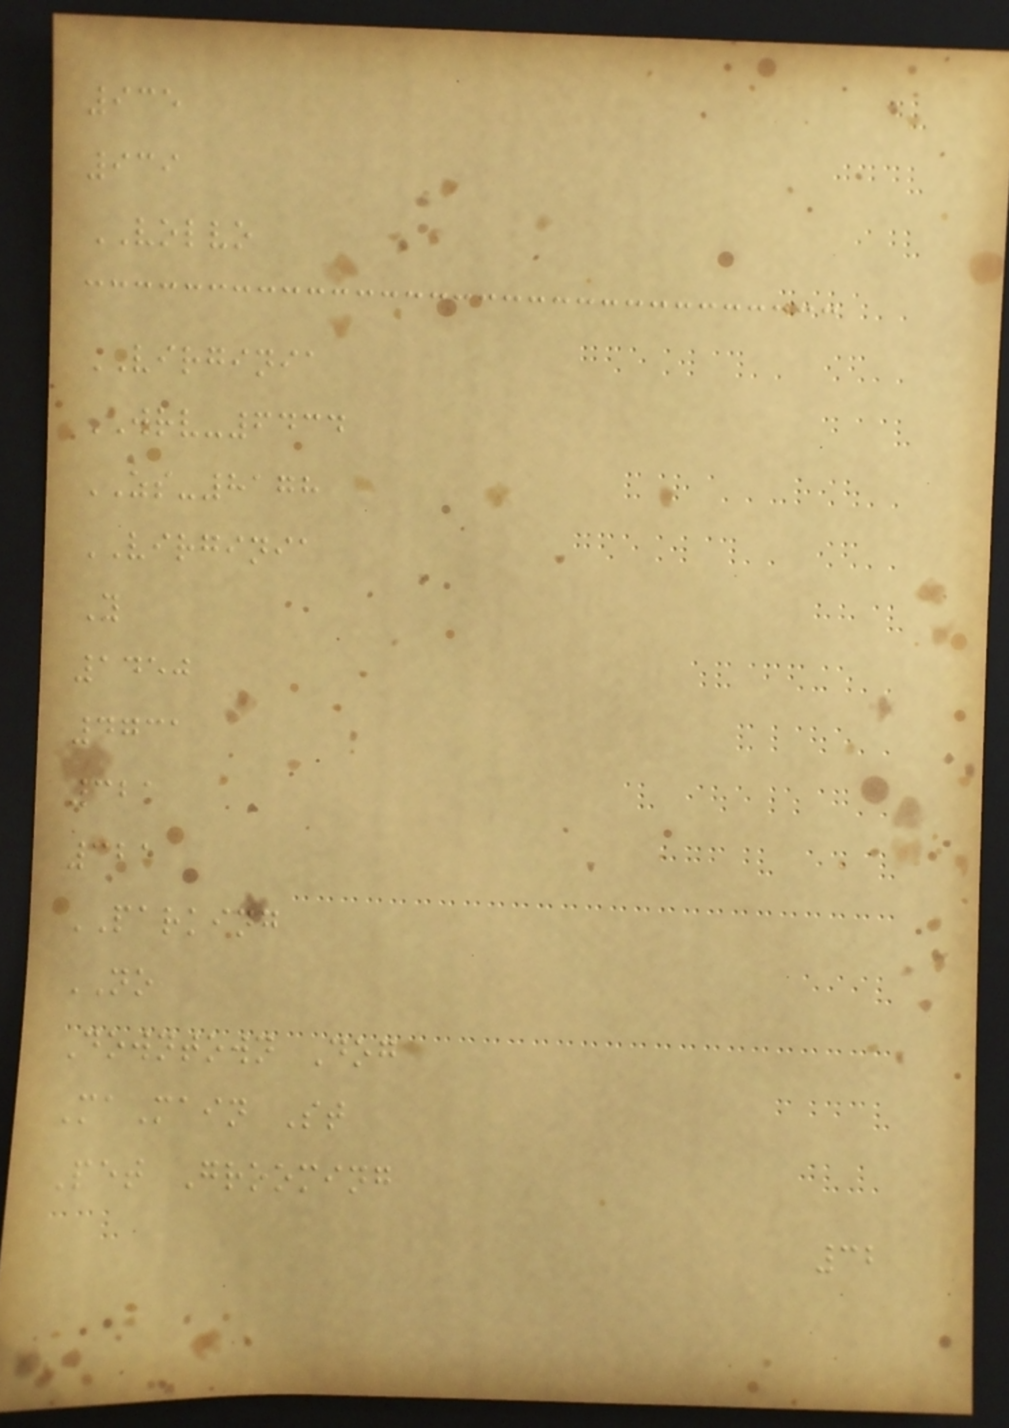935
939
VOLVO
VIRGINIA
WRV-6434
ZS-8178
VIRGINIA
Y
1450
4731
321
321
PARKING
NO
Downtown Dog
MaMain St
Pet Grooming
32
